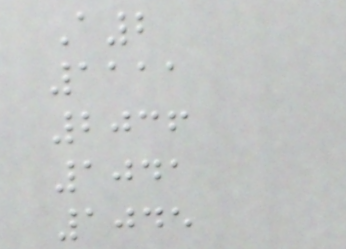A2
1111
2036
1041
1045
